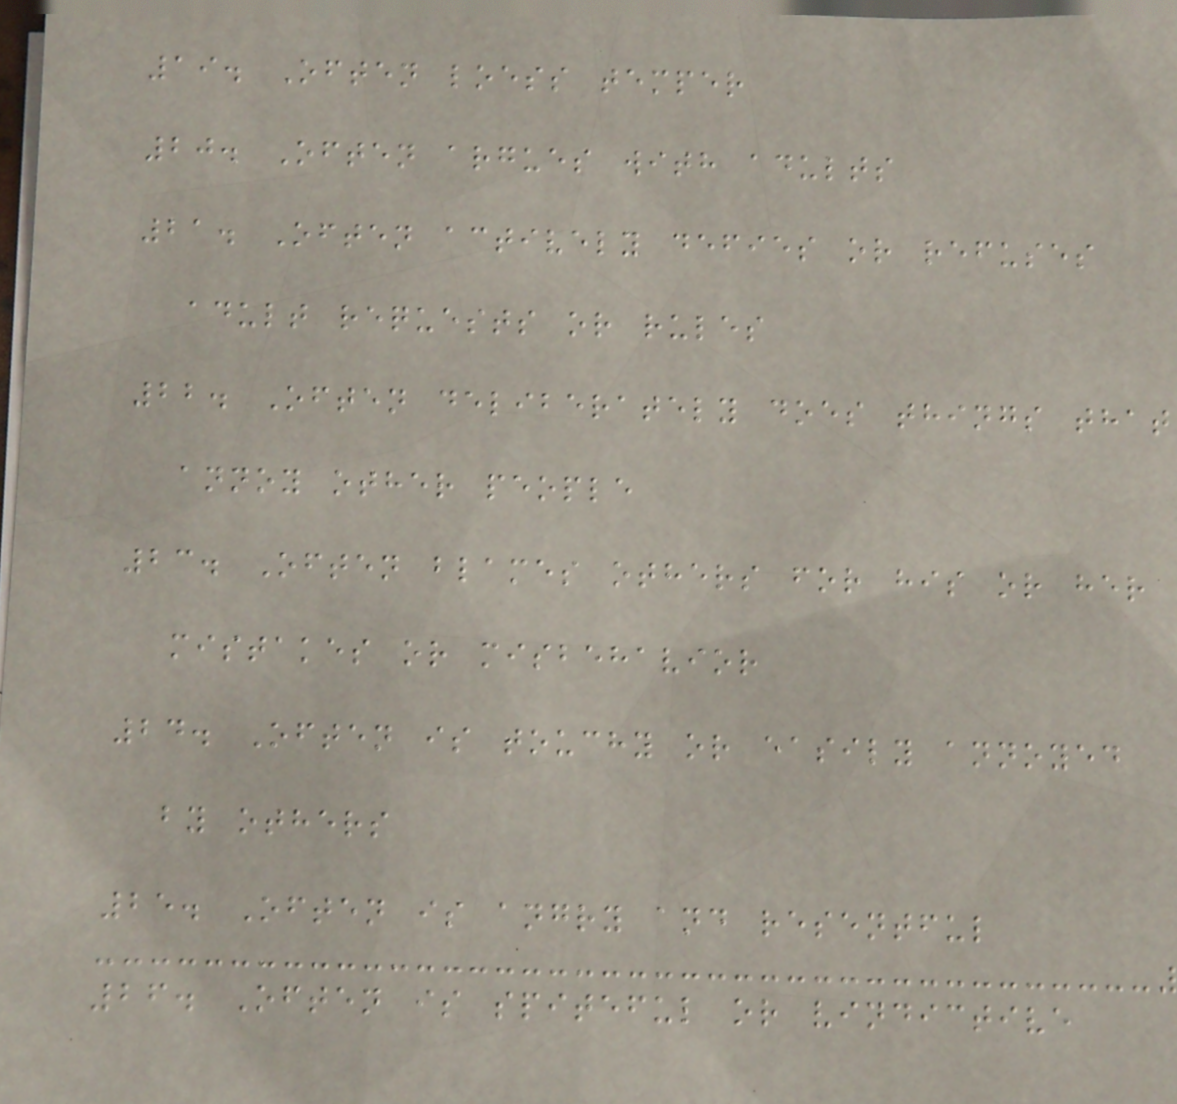19. Often loess temper
20. Often argues with adults
21. Often actively defies or refuses
adult requests or rules
22. Often deliberately does things that
annoy other people
23. Often blames others for his or her
mistakes or misbehavior
24. Often is touchy or easily annoyed
by others
25. Often is angry and resentful
26. Often is spiteful or vindictive
